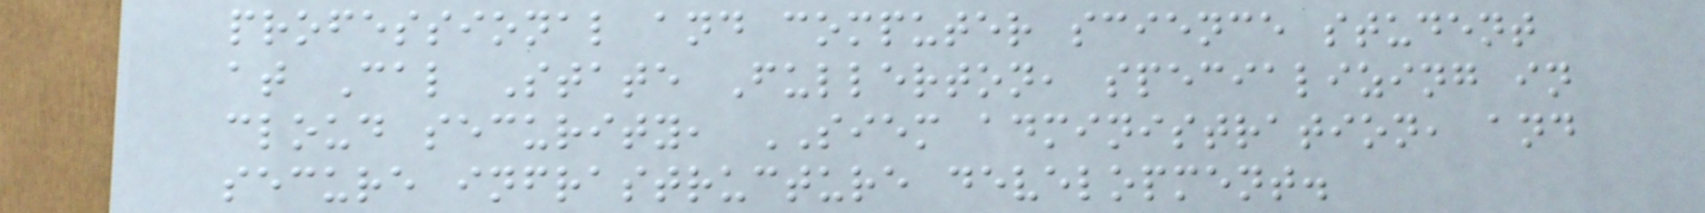professional and computer science student
at Cal State Fullerton, specializing in
cloud security, SIEM administration, and
secure infrastructure development.
